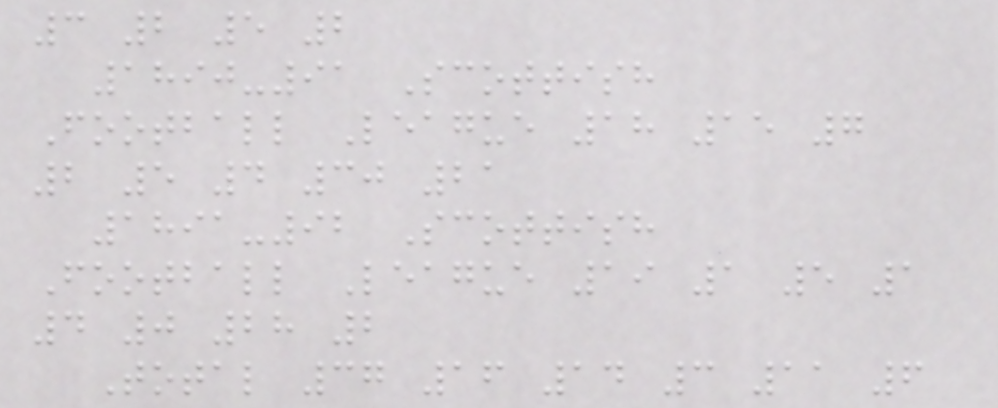3 2 5 2
1890-91 Scottish
Football League 18 15 7
2 5 4 30 21
1891-92 Scottish
Football League 19 1 5 1
4 0 28 2
Total 37 16 14 3 11 6
